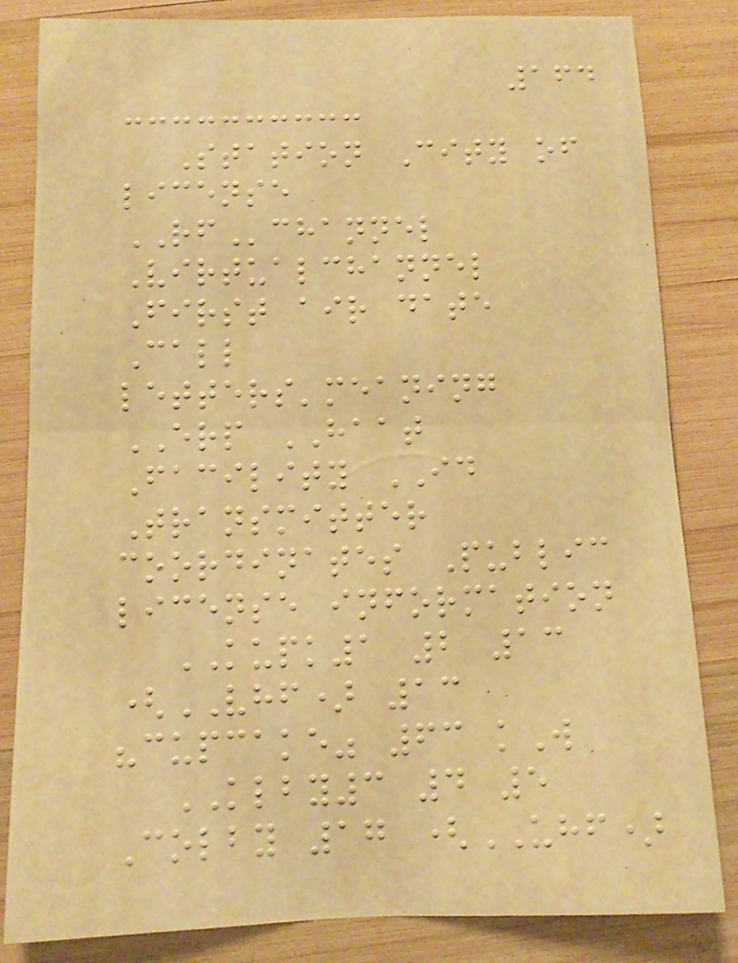164
Station City of
license
RFchannel
Virtualchannel
First air date
Call
letters'meaning
ERP HAAT
Facility ID
Transmitter
coordinates Public
license information
KUPK1 2 13
(VHF) 13
"cupcake" 63 kW
KLBY3 4 5
Colby 17 (UHF)
